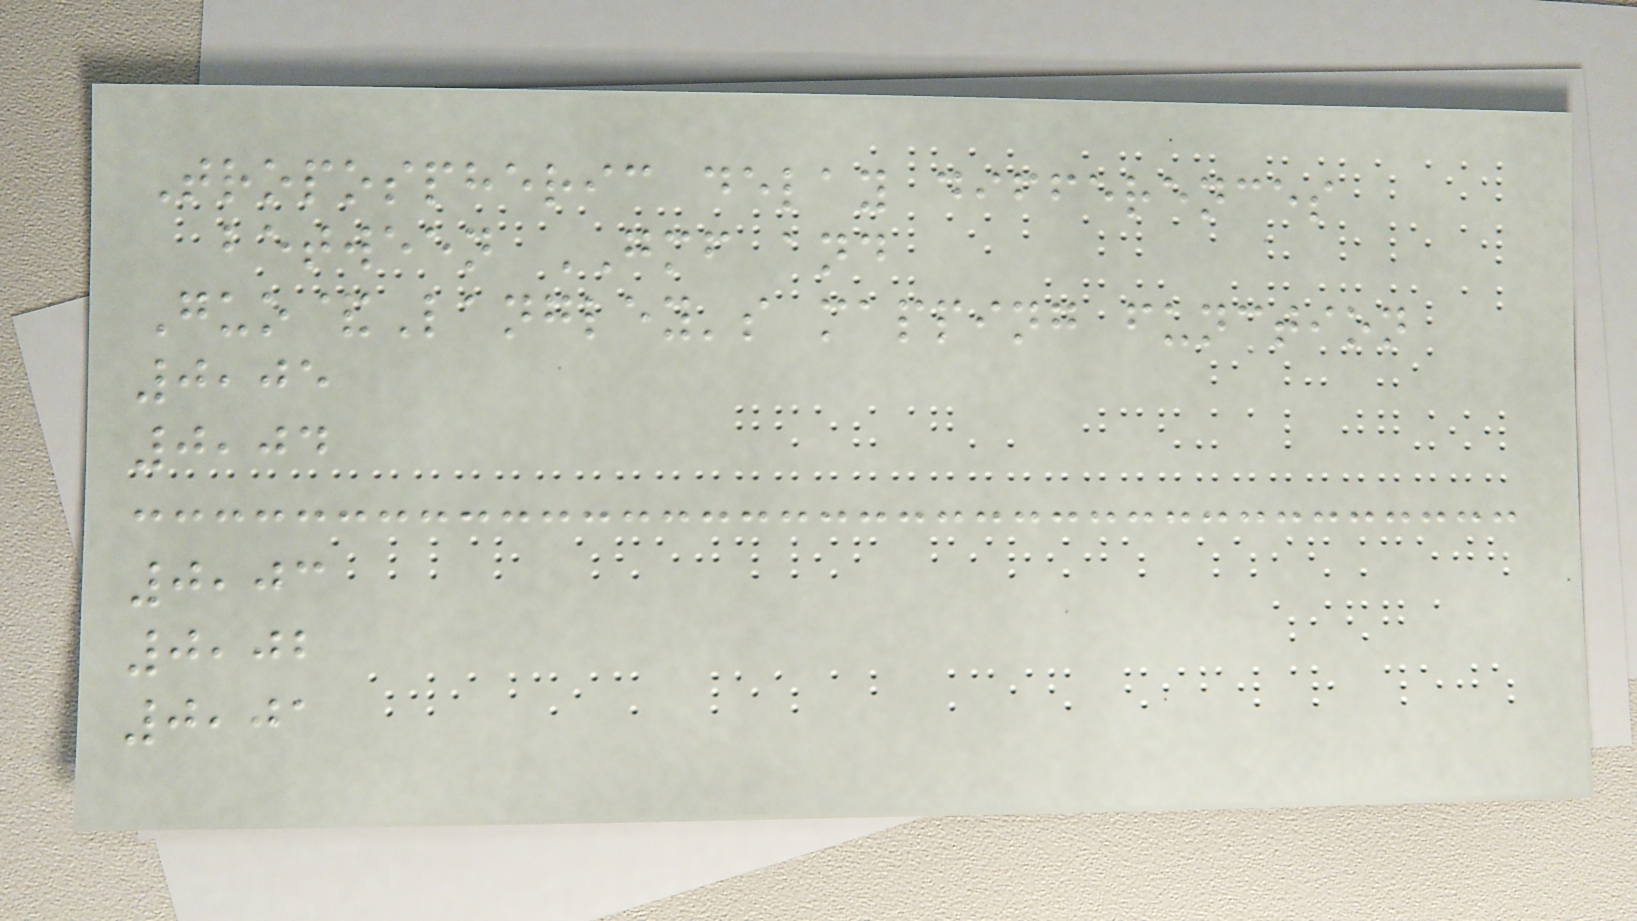Tropospheric delay differences
between GMF and
Guo&Langley's mapping function
0,05
0,04
0,03
0,02
0,01
